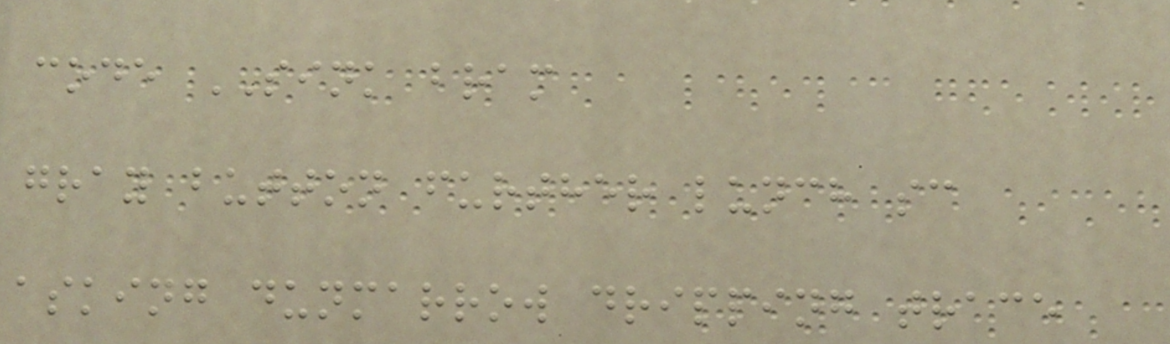code SINK bram
gray button further lunch sc
asking dunmarrow dripping trace
